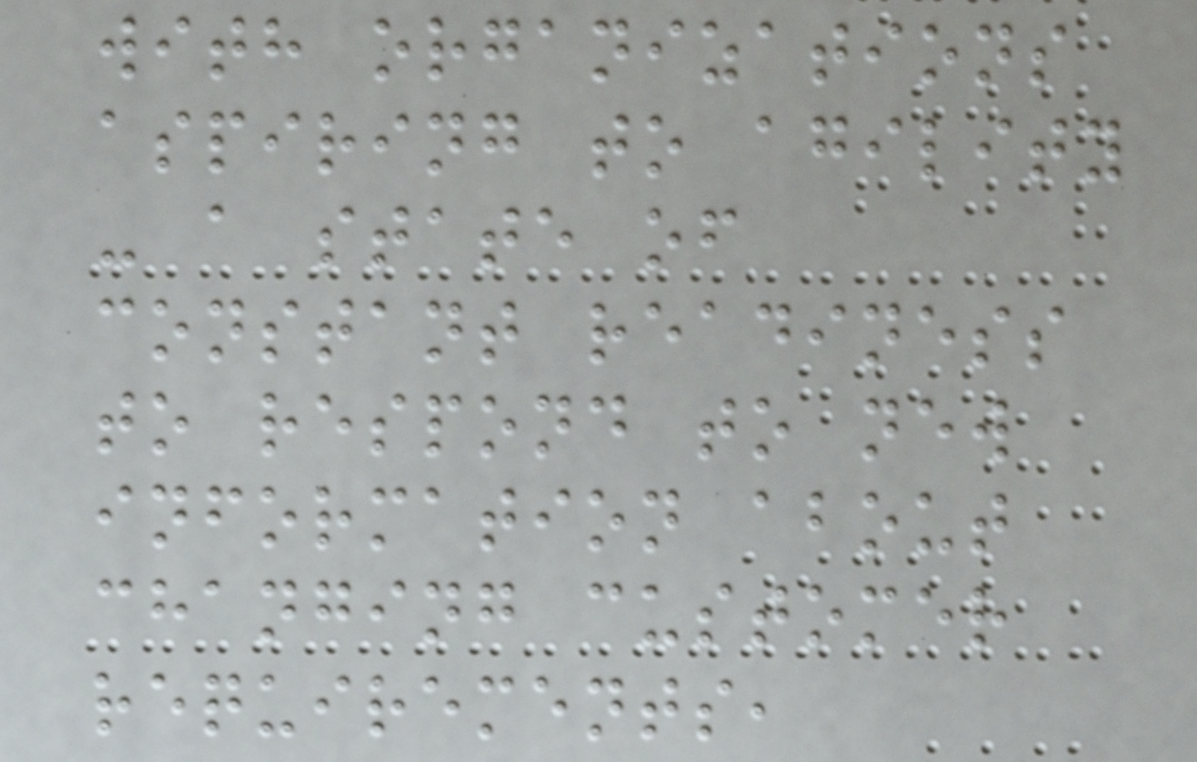with organizations
aspiring to agility
- a state of
constant readiness
to respond to new
information about
changing customer
requirements,
